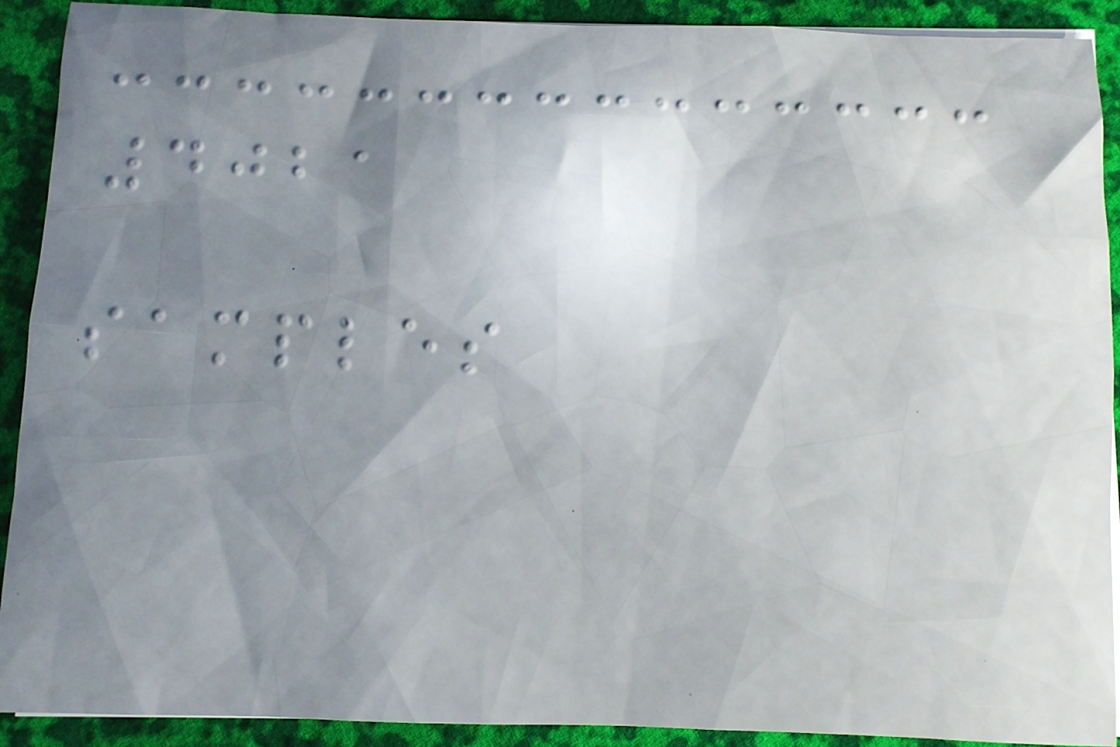4021
samples
